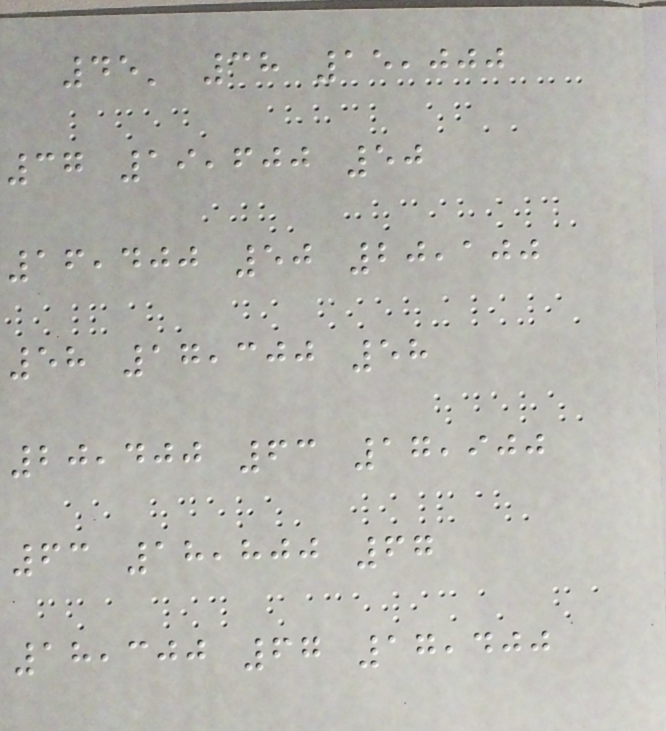45' 38 15,000
37 19,600 50
16,400 50 20,100
58 17,300 58
20,400 63 17,900
63 18,800 67
18,300 67 17,400
